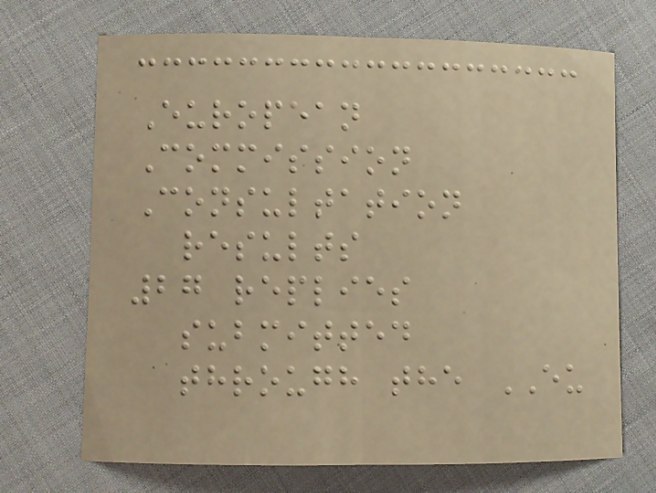European
Commission
Consultation
results
27 replies
submitted
through the EU
